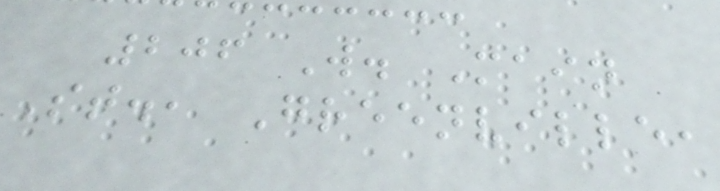206 W. Main
St., Greenville,
